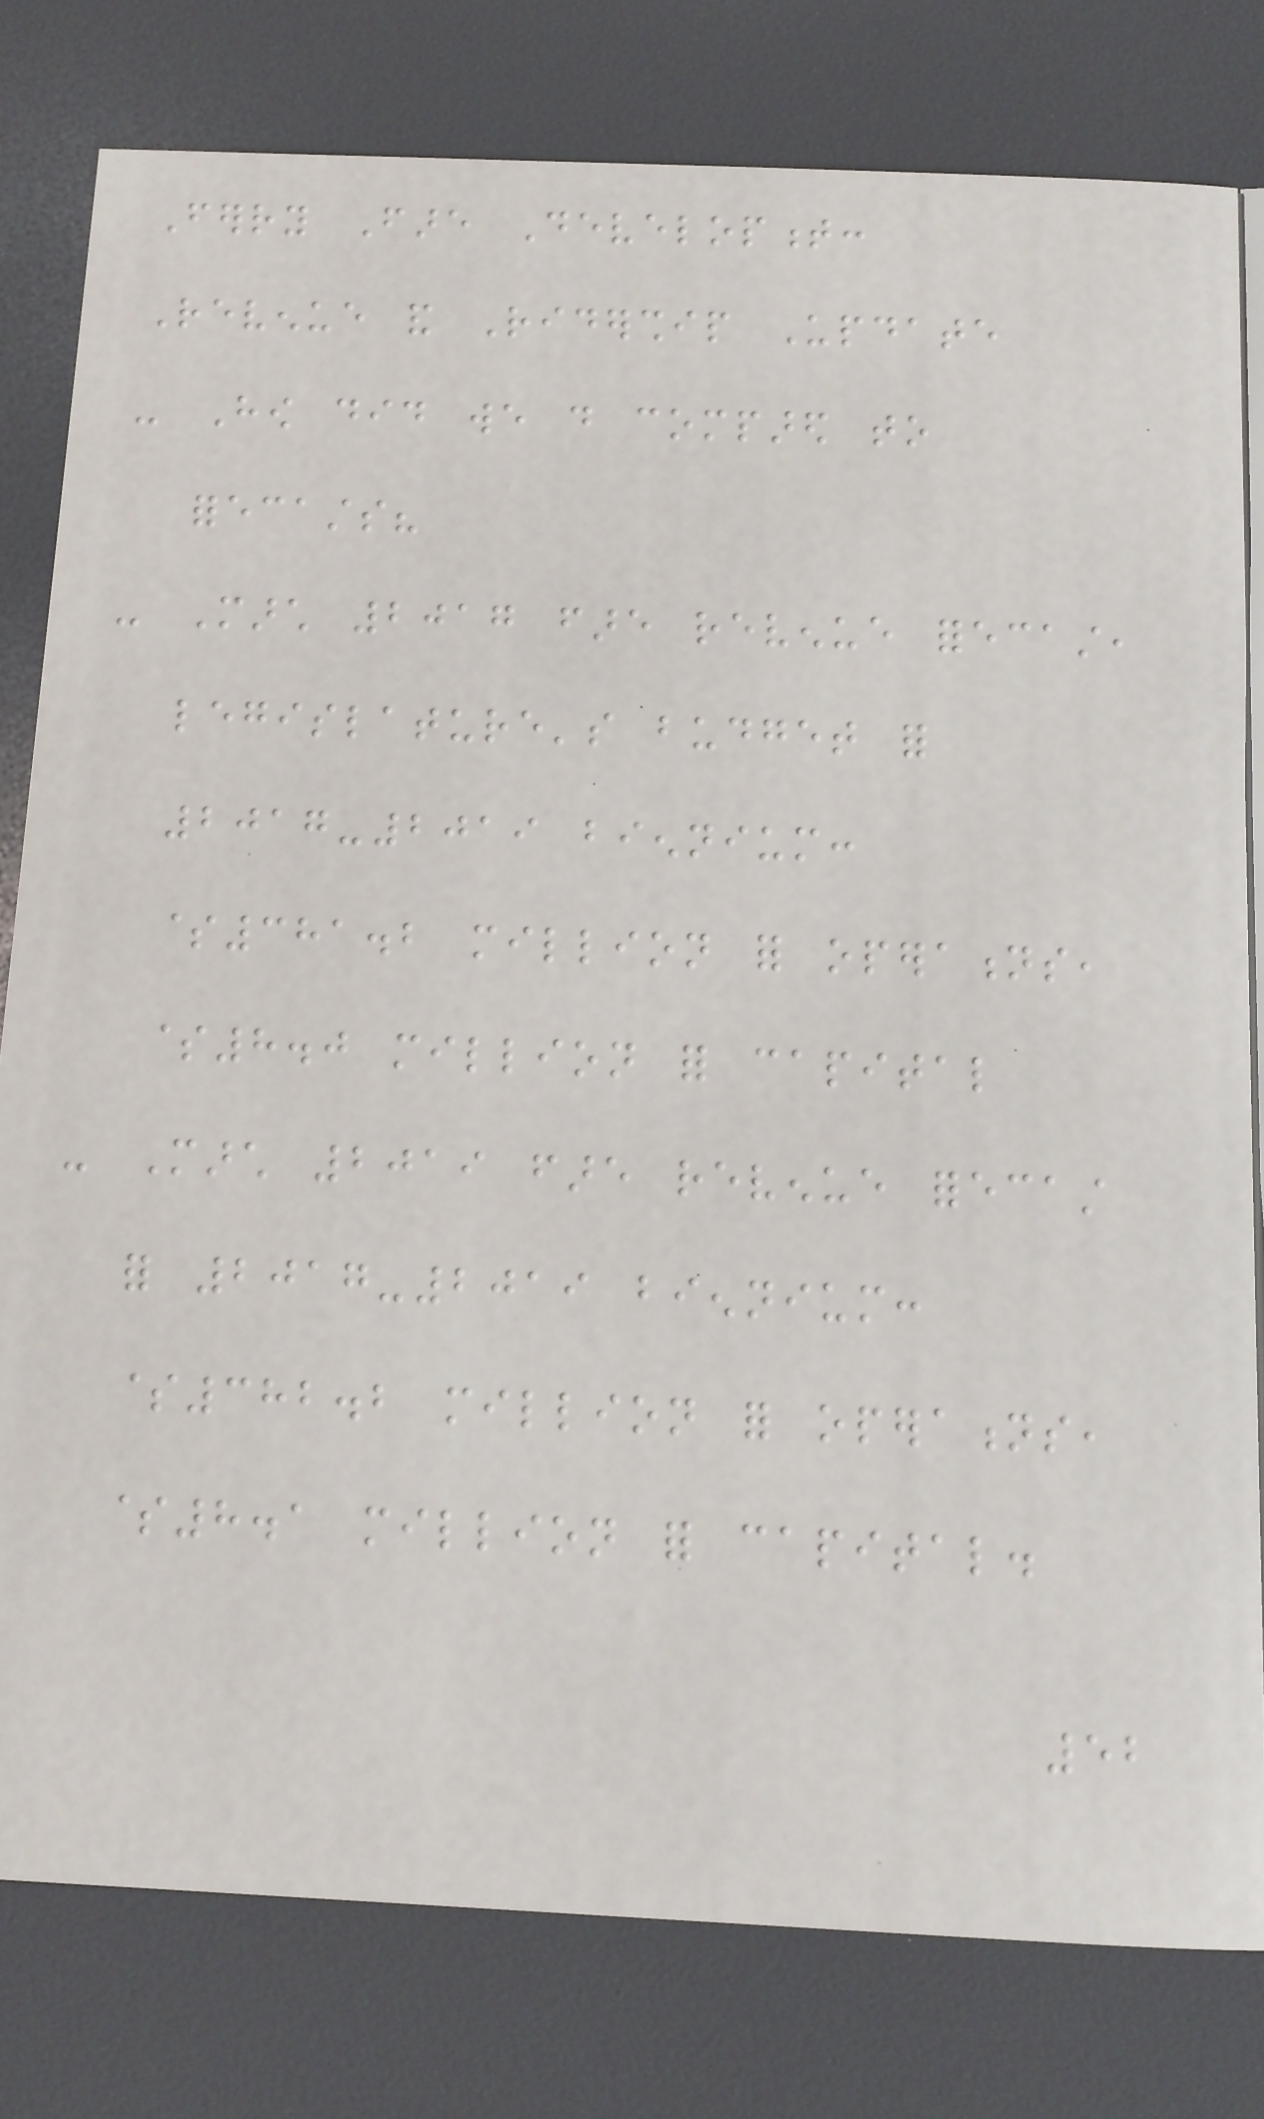Ferry Fare Development:
Revenue and Ridership Update
- How did we do compared to
forecasts?
- March 2017 fare revenue forecast,
legislature's budget for
2017-2019 biennium:
$381.2 million for operations,
$8.0 million for capital
- March 2019 fare revenue forecast
for 2017-2019 biennium:
$382.2 million for operations,
$8.1 million for capital.
52
